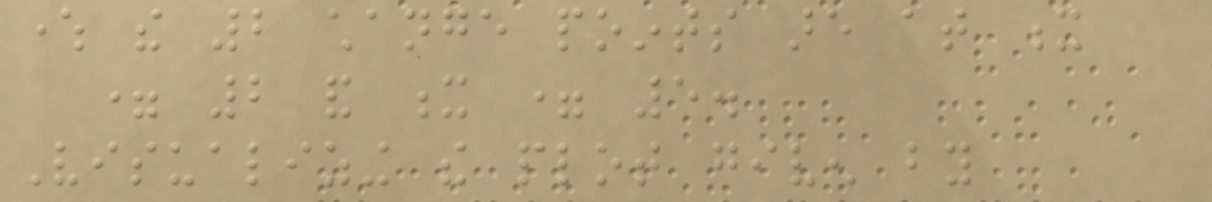where the 2 change points are at x
= 2 and x = 5.
Visualizing the plot given by
